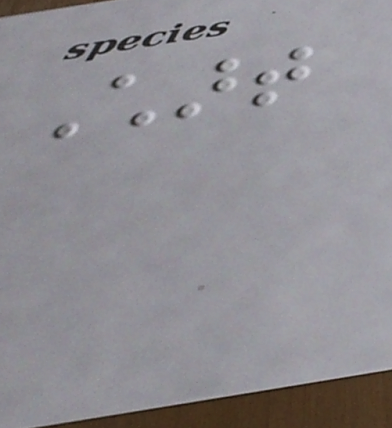Chart
